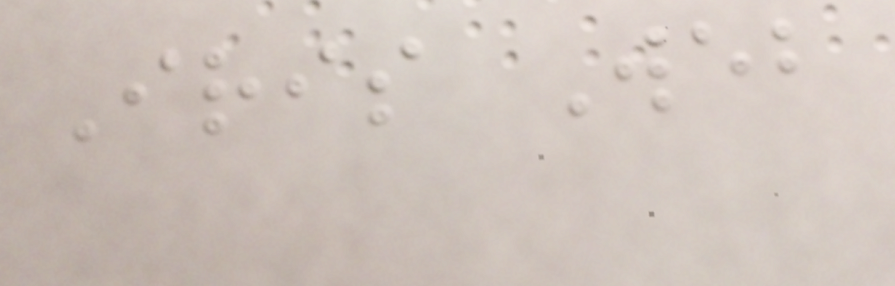Iris Web
